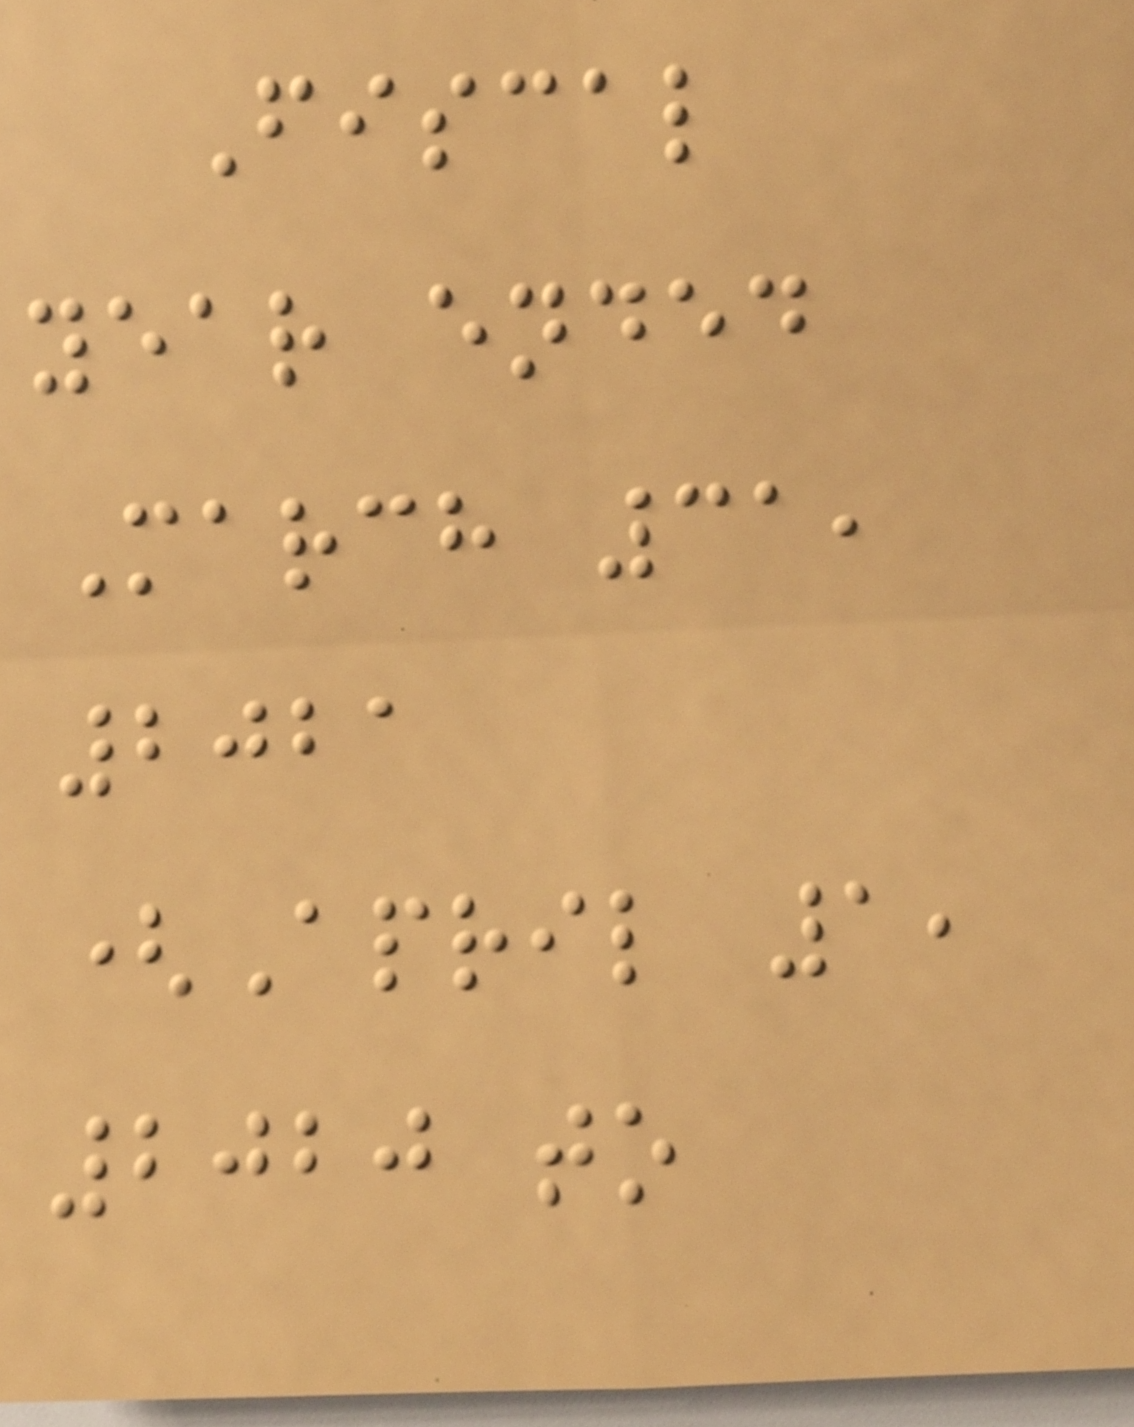Fiscal
year ended
March 31,
2021
(April 1,
2020 to
